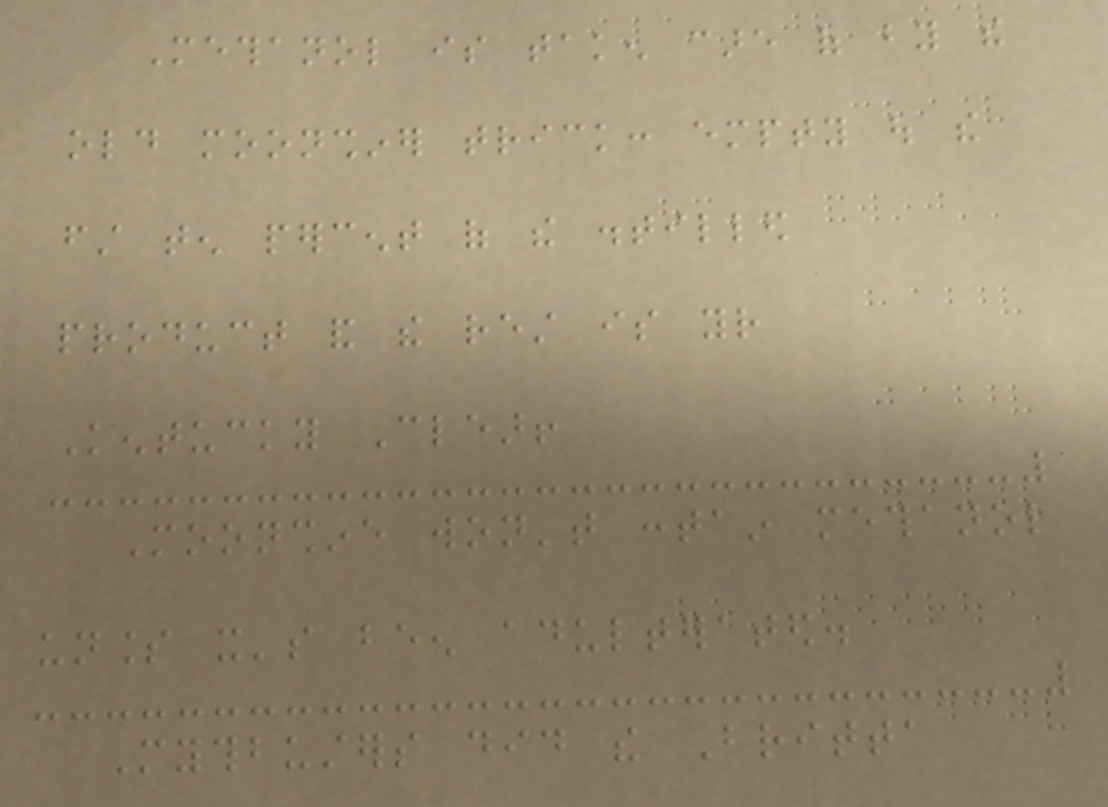Methanol is taken care of by the
old moonshiner trick: empty out the
first ten percent of the distilled
product and the rest is your
Kentucky Clear!
Moonshine won't contain methanol
unless it's been adulterated.
Mythbusters did the Britta
